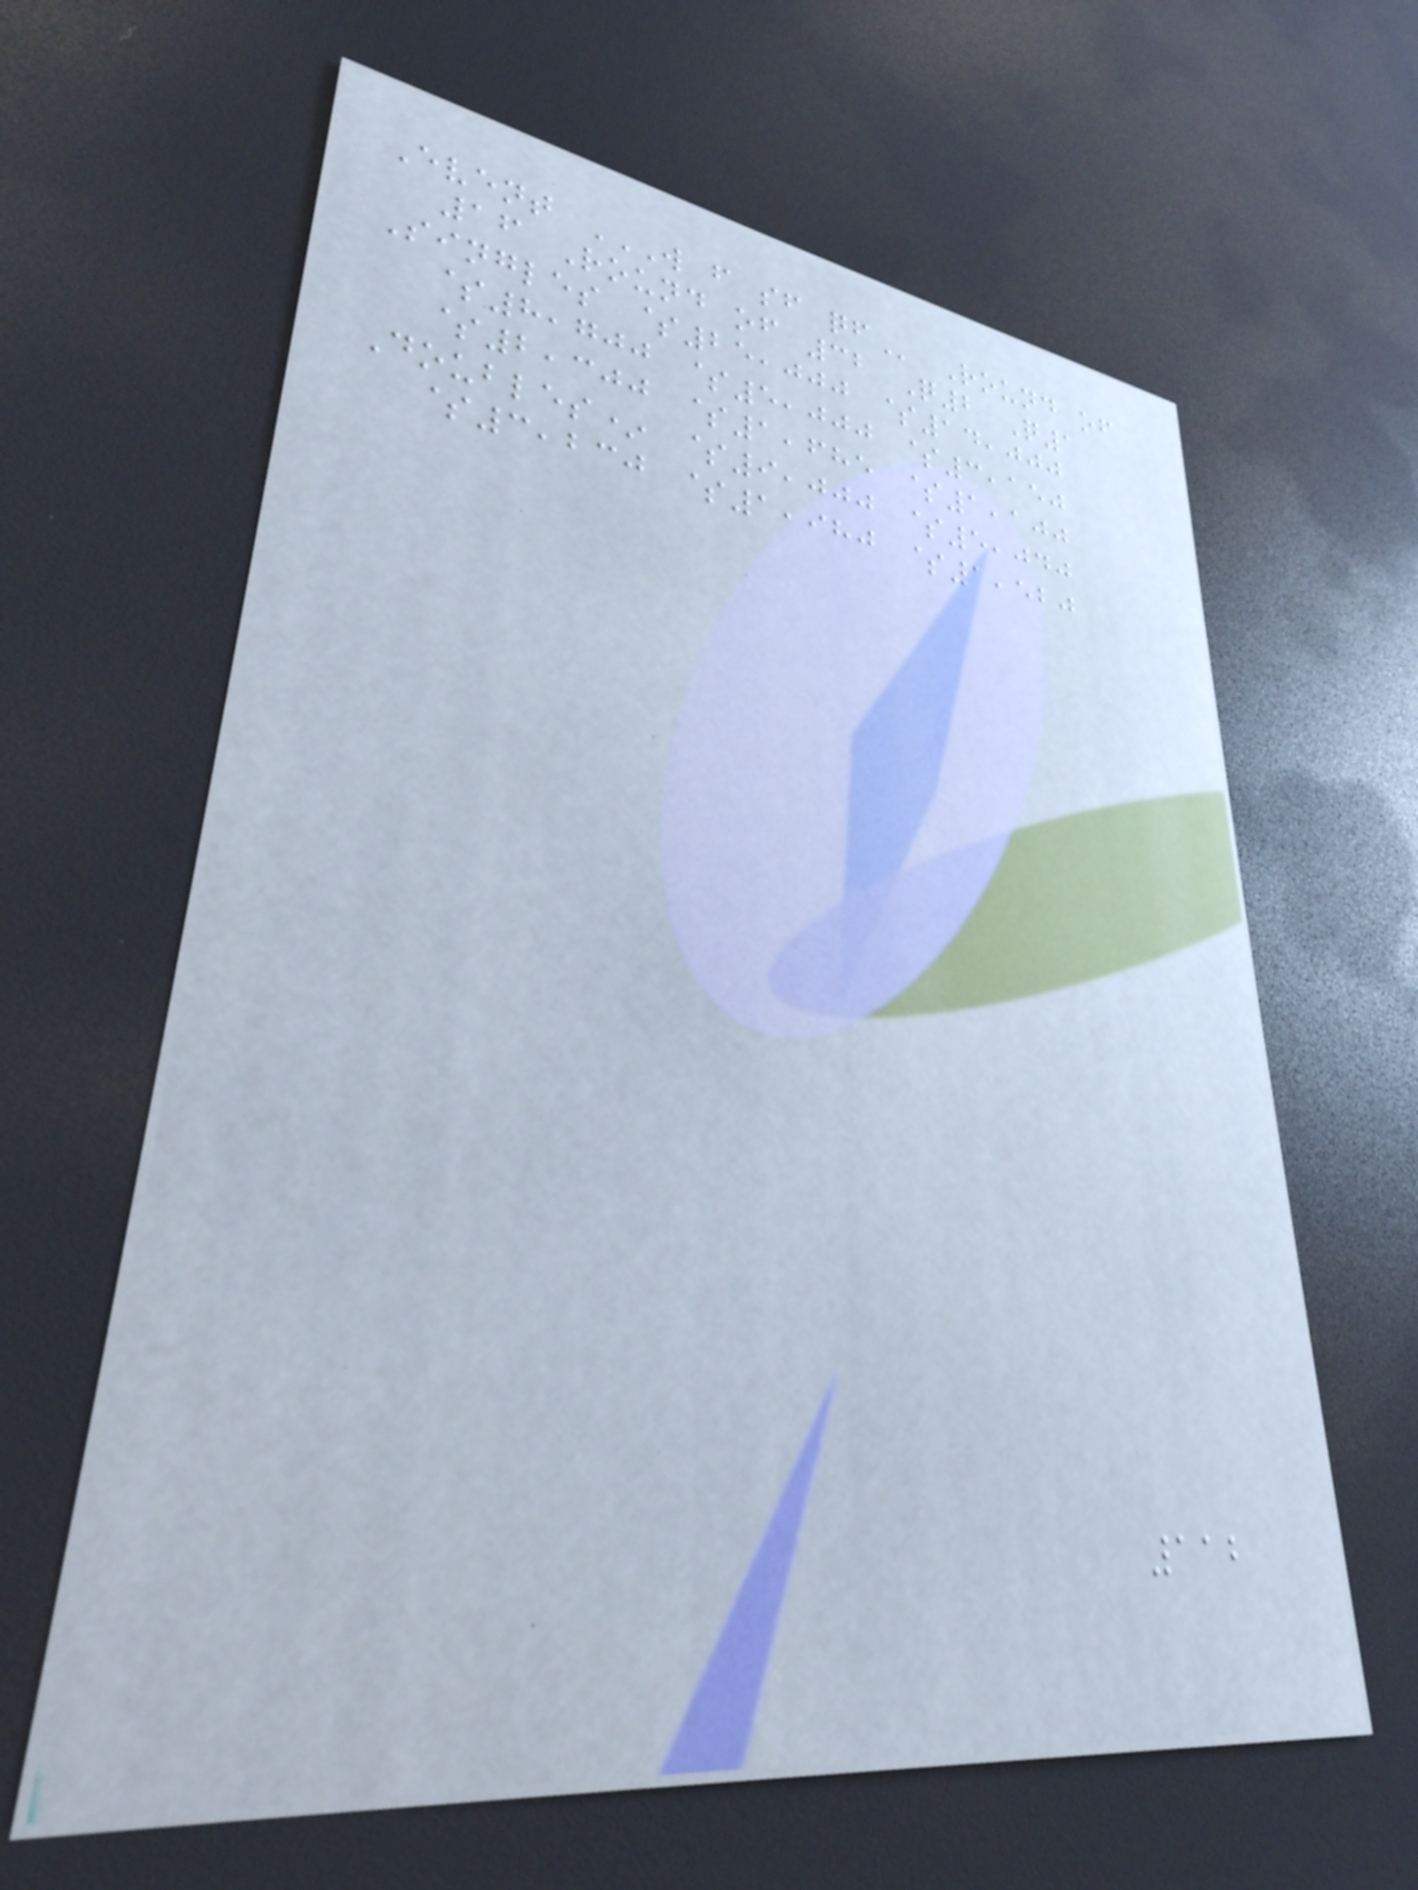Event W F SF QF Round of
16 Round of 32 Q2 Q1
Singles $25,000 $14,000
$8,700 $5,000 $3,150
$2,300 $1,685 $1,100
Doubles* $9,000 $5,040
$3,230 $1,980 $1,520
112
